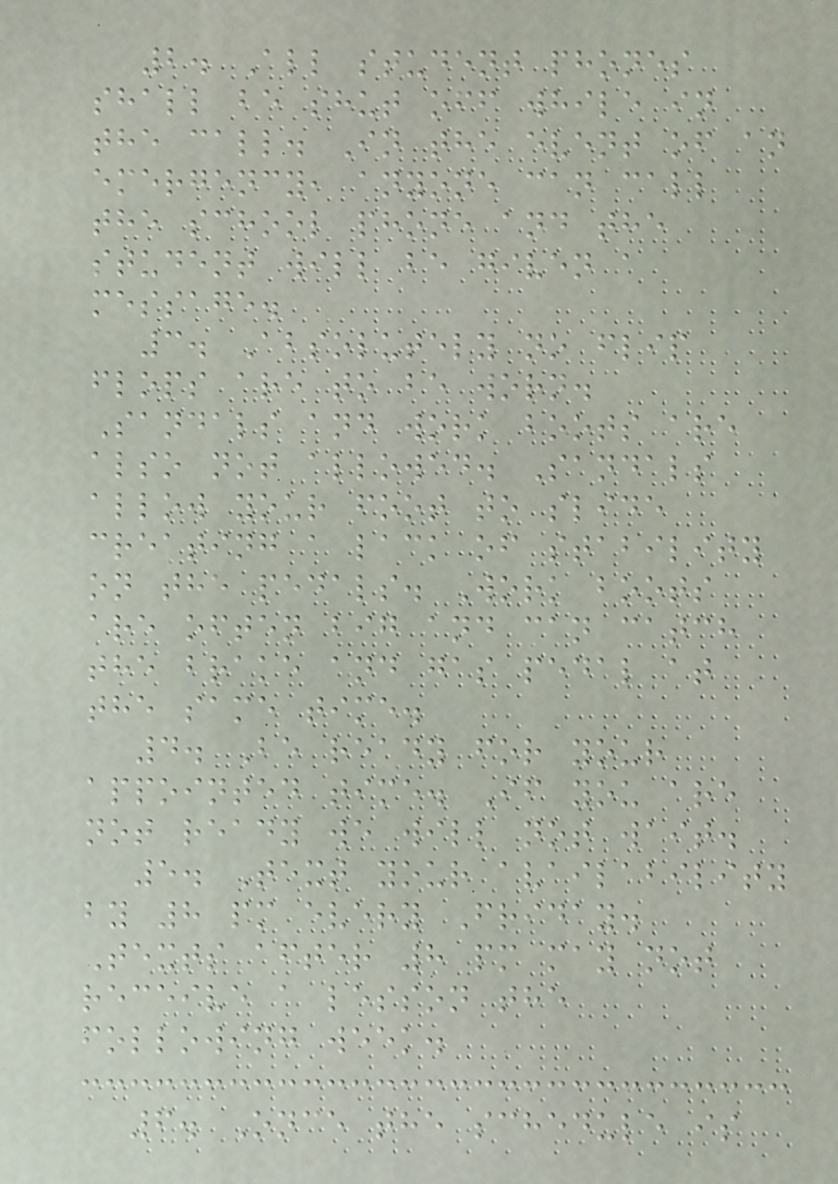2. All student phones
shall be shut off while in
the call. In the event of an
emergency, anyone can call
the school phone and the
student will be given a
message.
3. Absolutely no flip
flops are to be worn.
Sandals and work boots are
also not allowed. Sandals
allow your foot to slide
creating a lack of stability
on the pedals. Work boots
are often big and can catch
the brake and gas pedal at
the same time.
4. Be ready for your
appointed time. If you are
not ready we will not wait.
5. Text your availability
by 8 pm every Friday.
Texts after 8 pm may not
receive a lesson the
following week.
6. Once the schedule is
